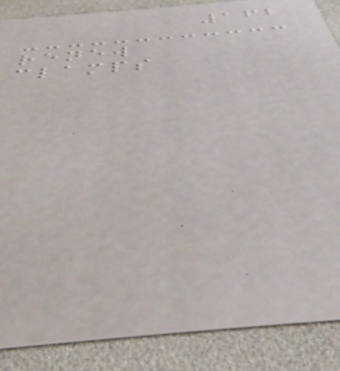162
renew
clamps
